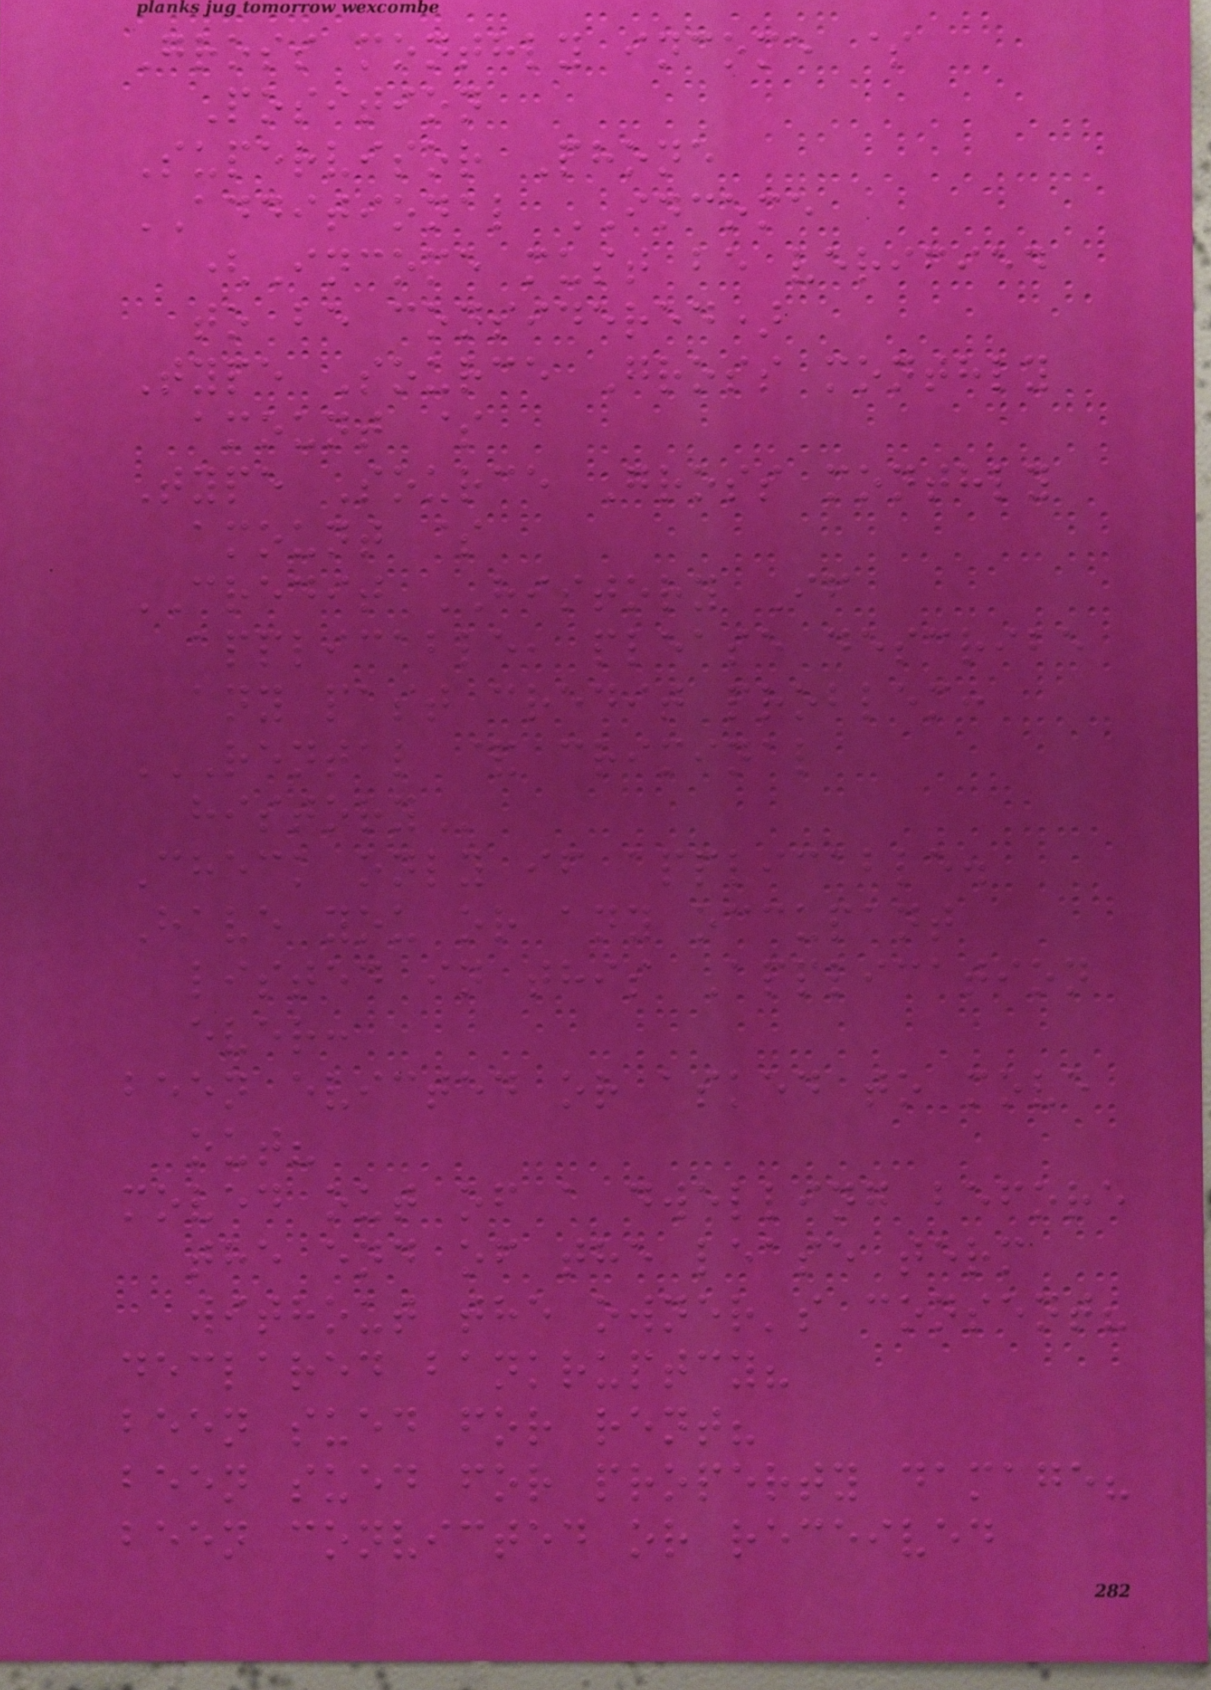Gross monthly income $
Position
Supervisor Phone
ADDITIONAL INCOME
(Income must be verified
to be considered)
Type Source Gross monthly
amount $
Type Source Gross monthly
amount $
CREDIT HISTORY If
applicable, please describe
any past credit problem:
RENTAL & CRIMINAL
HISTORY
Check only if applicable.
Have you or any occupant
listed in this Application
ever:
been evicted or asked to move
out?
moved out of a dwelling before
the end of the lease term
without the owner's consent?
declared bankruptcy?
been sued for rent?
been sued for property damage?
been convicted or received
